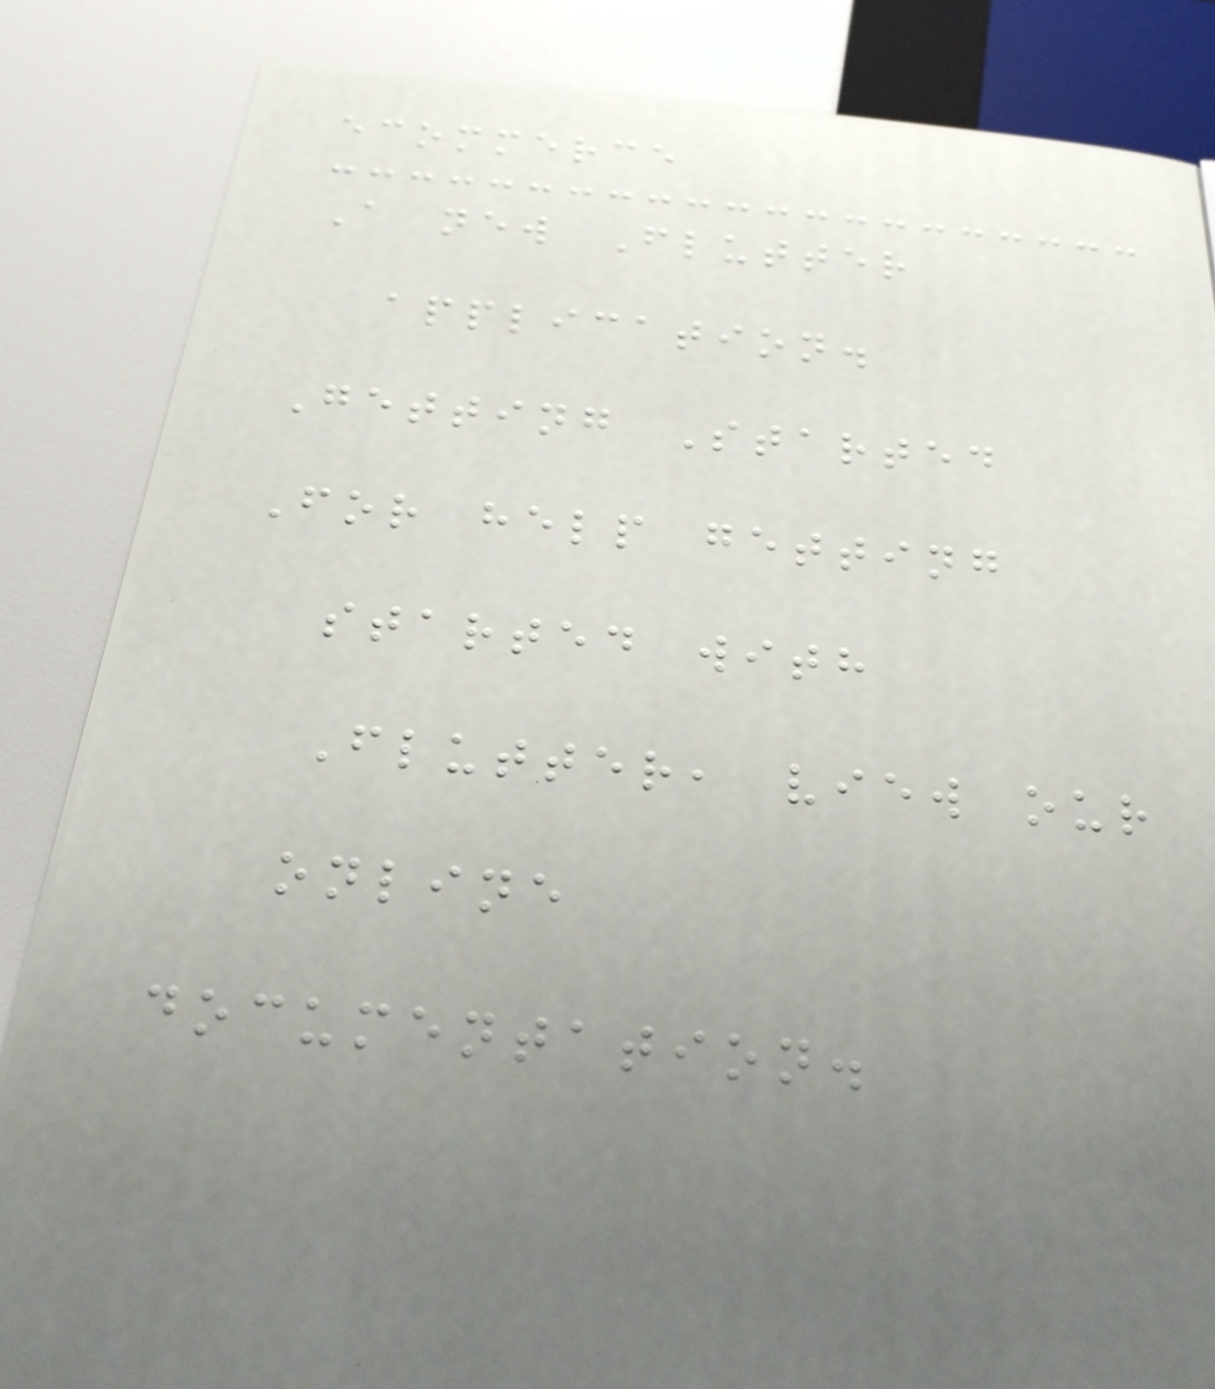ecommerce
A new Flutter
application.
Getting Started
For help getting
started with
Flutter, view our
online
documentation.
